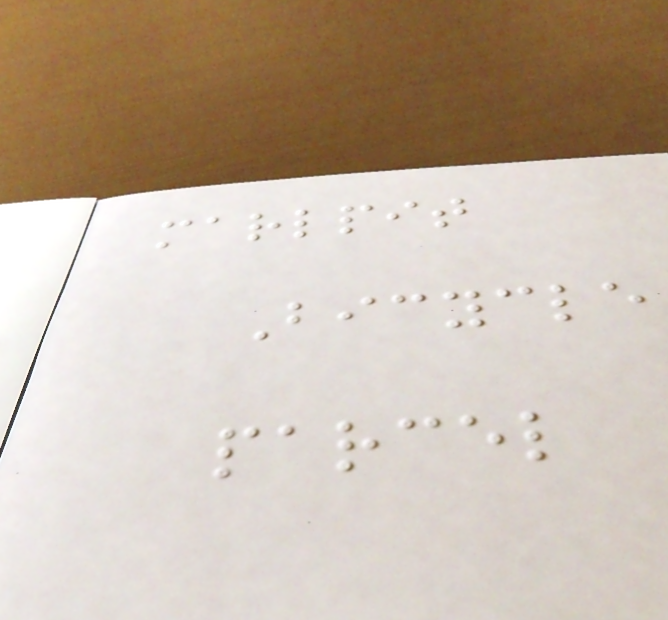marlpit
Bicycle
parcel
